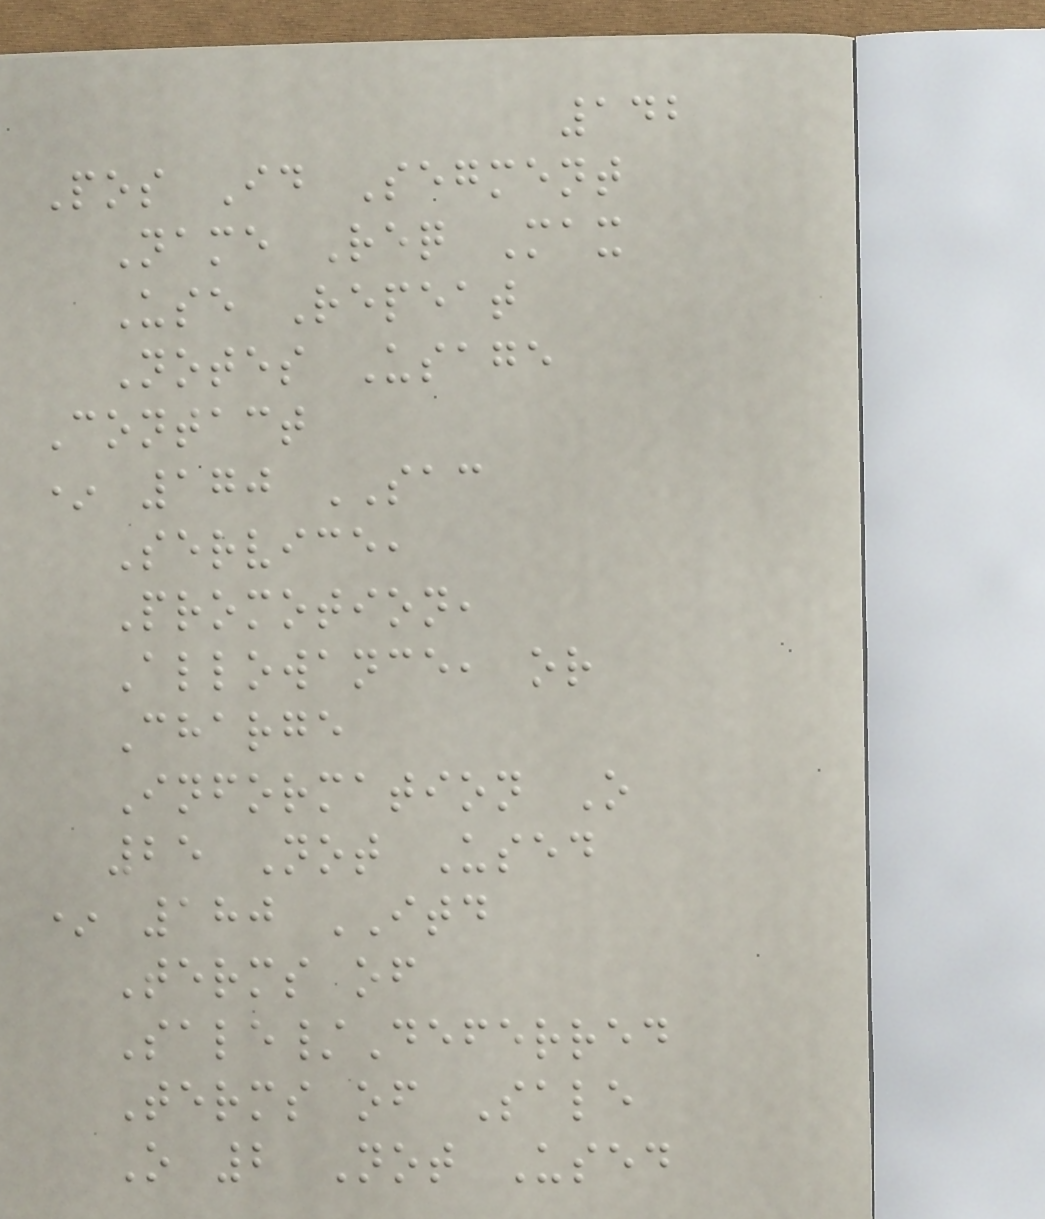142
Pos Id Segment
Name Req Max
Use Repeat
Notes Usage
Contact
* 170 SAC
Service,
Promotion,
Allowance, or
Charge
Information O
25 Not Used
* 180 ITD
Terms of
Sale/Deferred
Terms of Sale
O 2 Not Used
